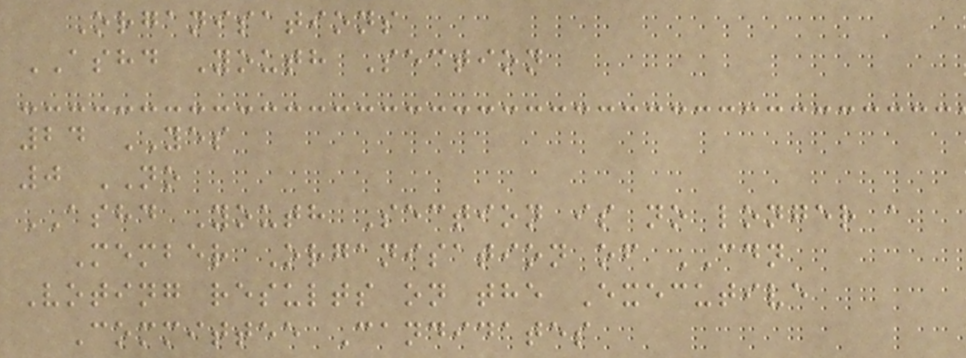Organisations
ASHD Youth Section
24 YES
0 NO
ASHD Youth Section is no longer a
Member Organisation of CDN
Voting results on the Executive
Committee Candidates
